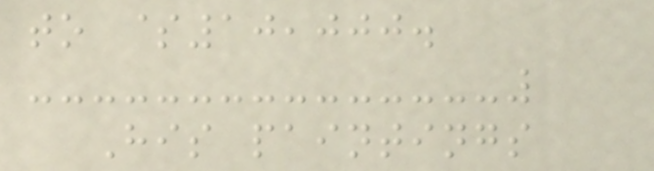to $10,000.
His paintings
